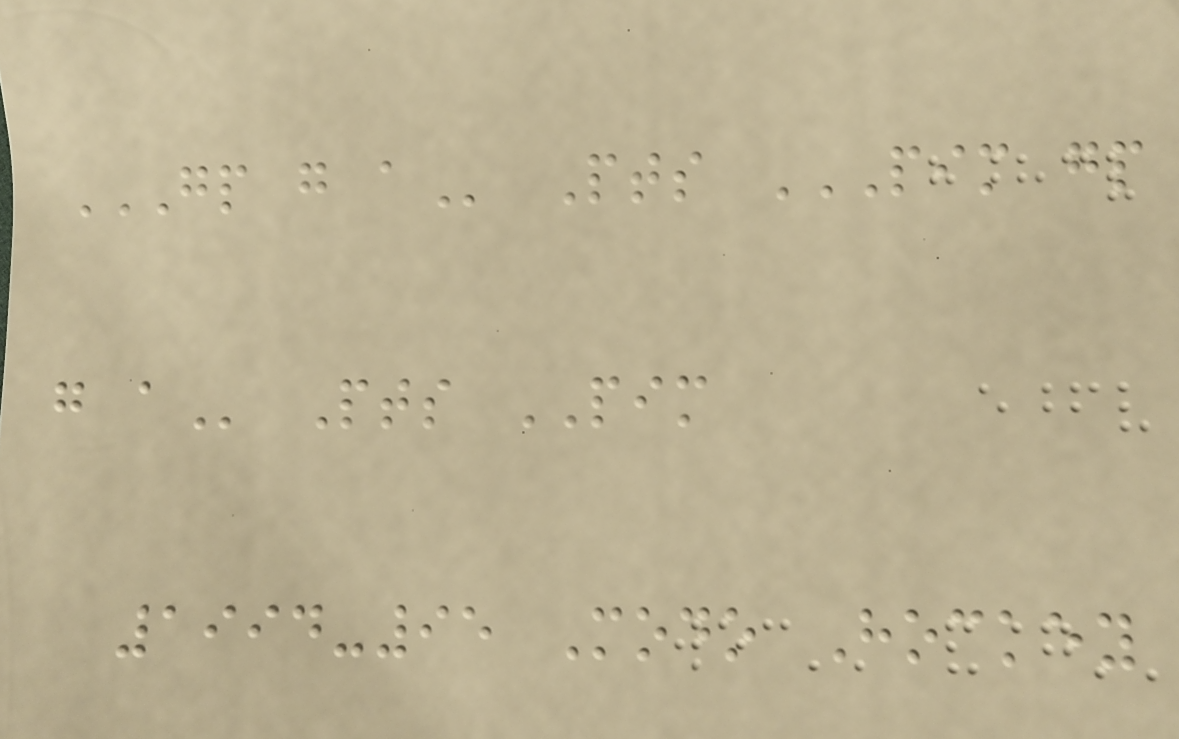GP G A Pts PIM GP
G A Pts PIM
1994-95 Modo Hockey
